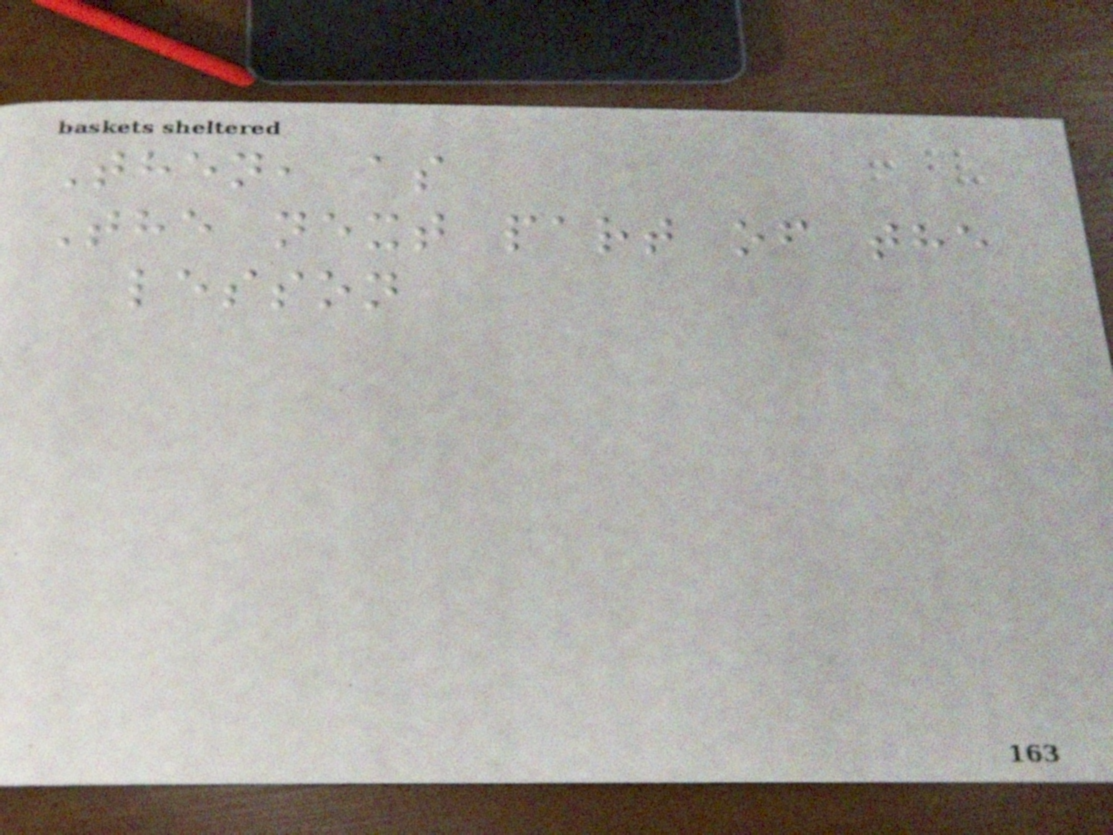Then, as
The next part of the
lesson
